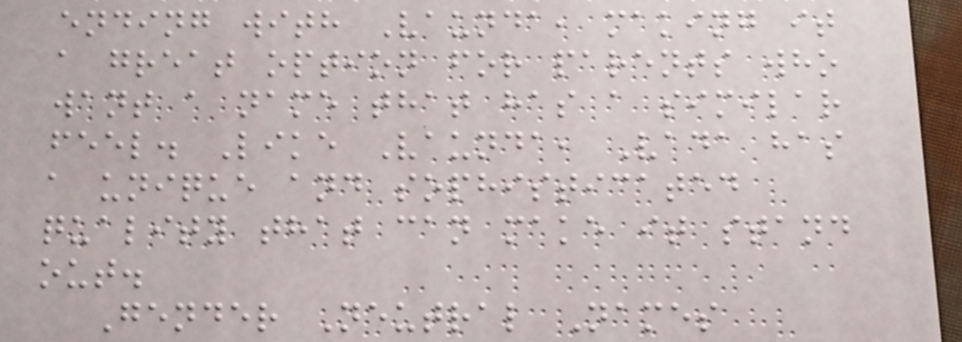ending with Vaunda, making it
a great option for parents who
want a name that has a similar
feel. Like Vaunda, Vada has
a unique and sophisticated
quality that can make it stand
out.
Gender Neutral Names
